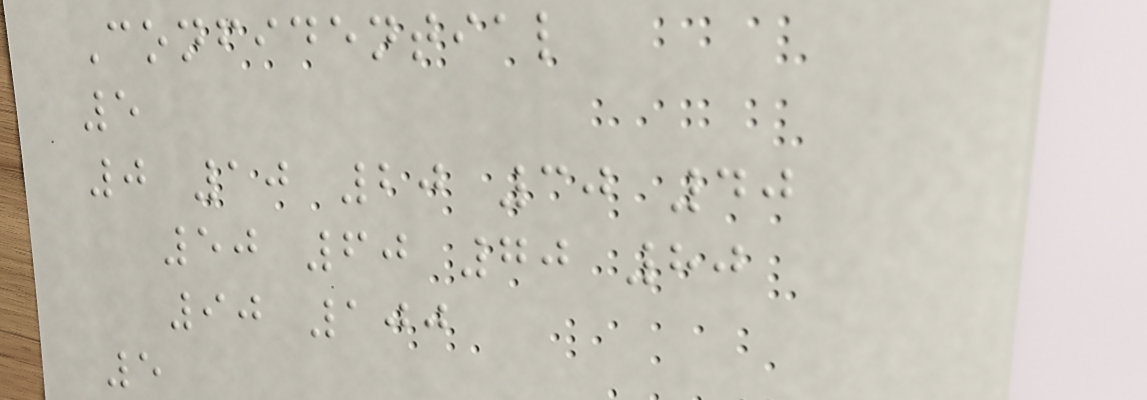Confidential
5
0 10 20 30 40
50 60 70 80
90 100
5
